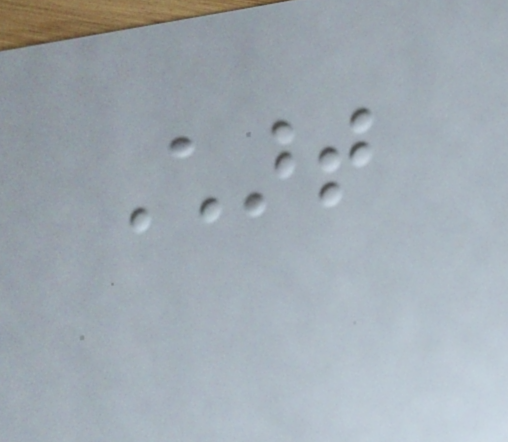Chart
